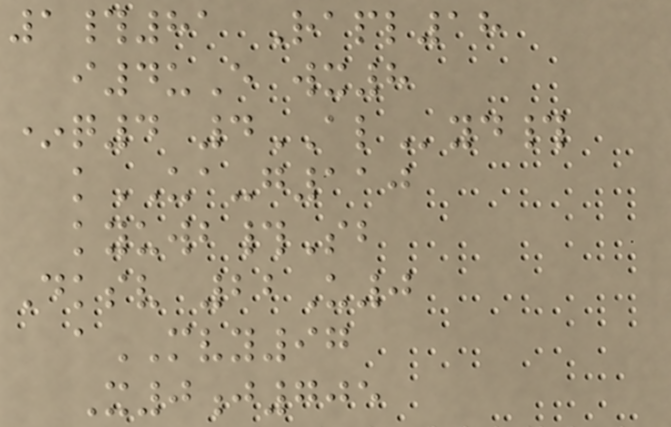1#81 Rapl18
i4uE wx8
*q4 4ALyd#
kUA-g110
kyuwb#Sb
Dksv 22U0
aMVY97
X0j705
